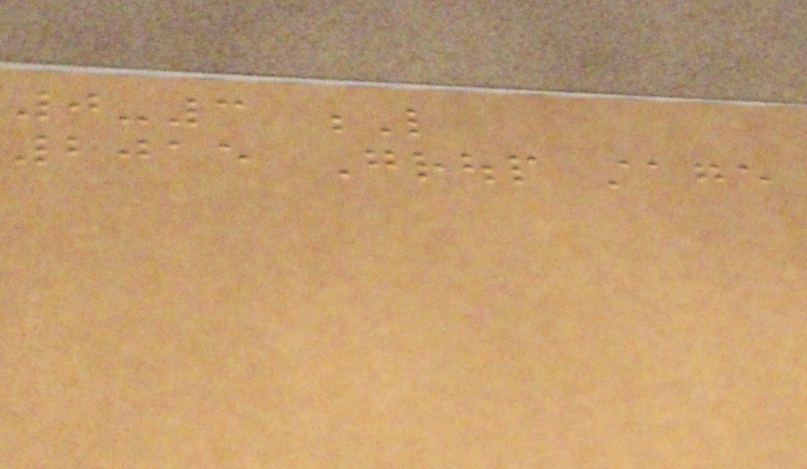0-3 L
2015 Group stage
